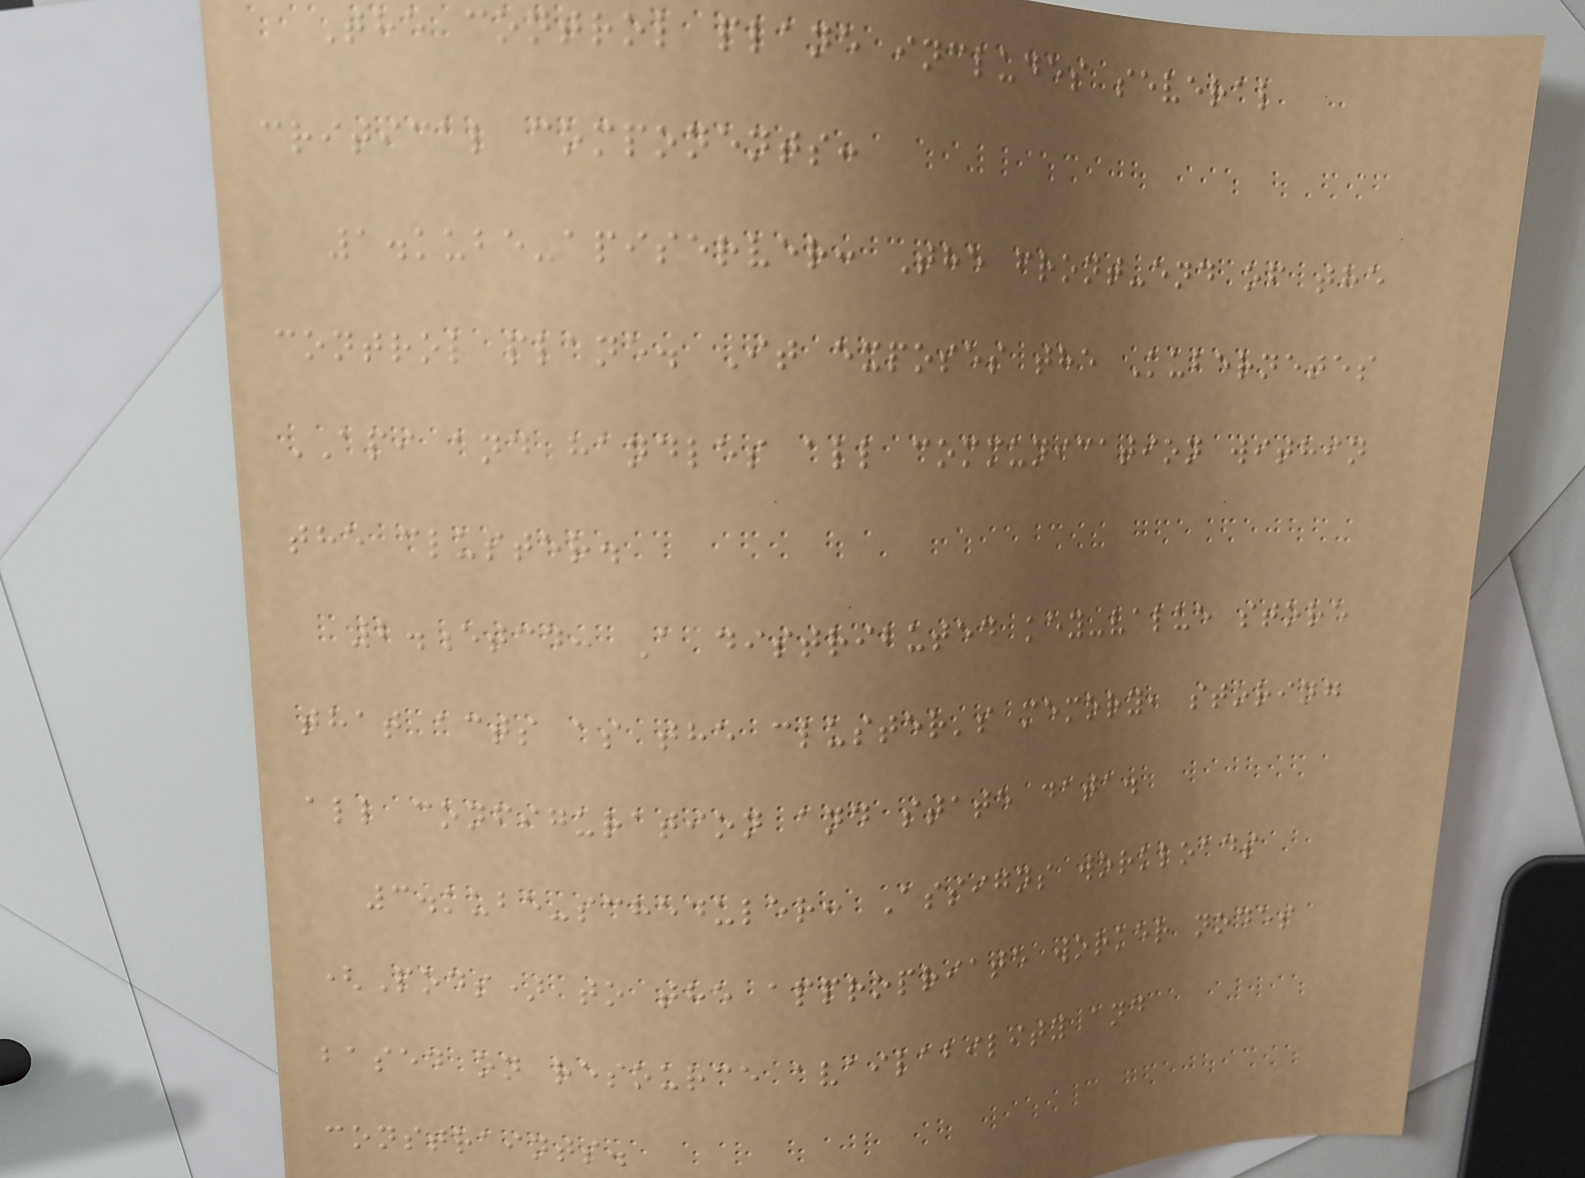The control plane includes several
critical components:
1.kube-apiserver: The front-end of the
control plane. It exposes the Kubernetes
API and handles all communication within
the cluster.
2.etcd: A distributed key-value store
that acts as the cluster's memory, storing
all configuration and state data.
3.kube-scheduler: Assigns workloads
(Pods) to the appropriate worker nodes
based on resource availability and
constraints.
